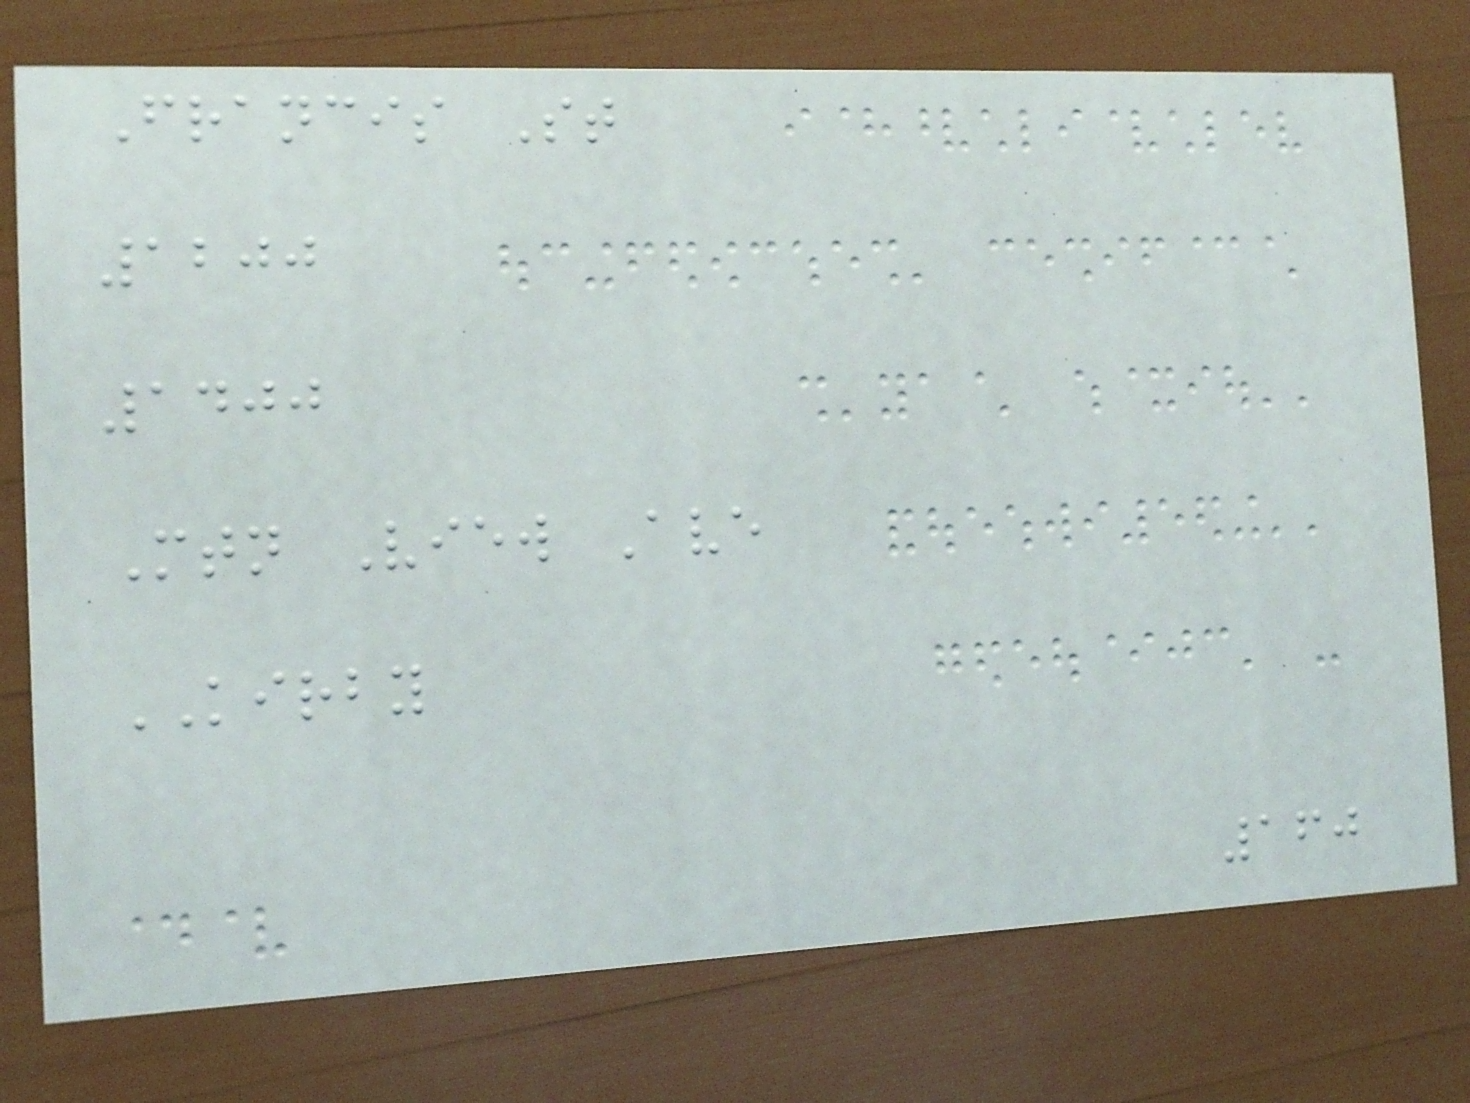Francis St
1200
1400
Mtn View Ave
KIRBY
160
